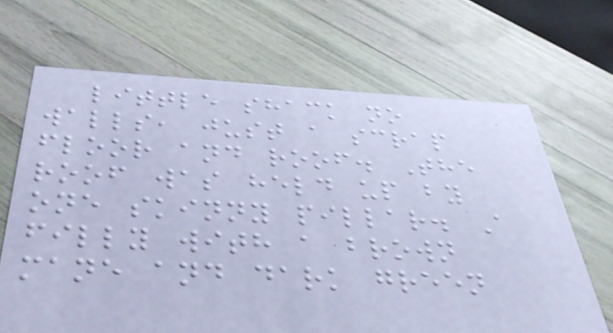little shack no
walls, just a scrap
floor and roof. The
roof was held up by
one skinny pillar. A
filly with a brown
mane and dark green
